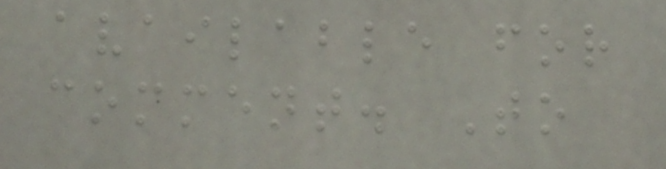available for
comment. To
